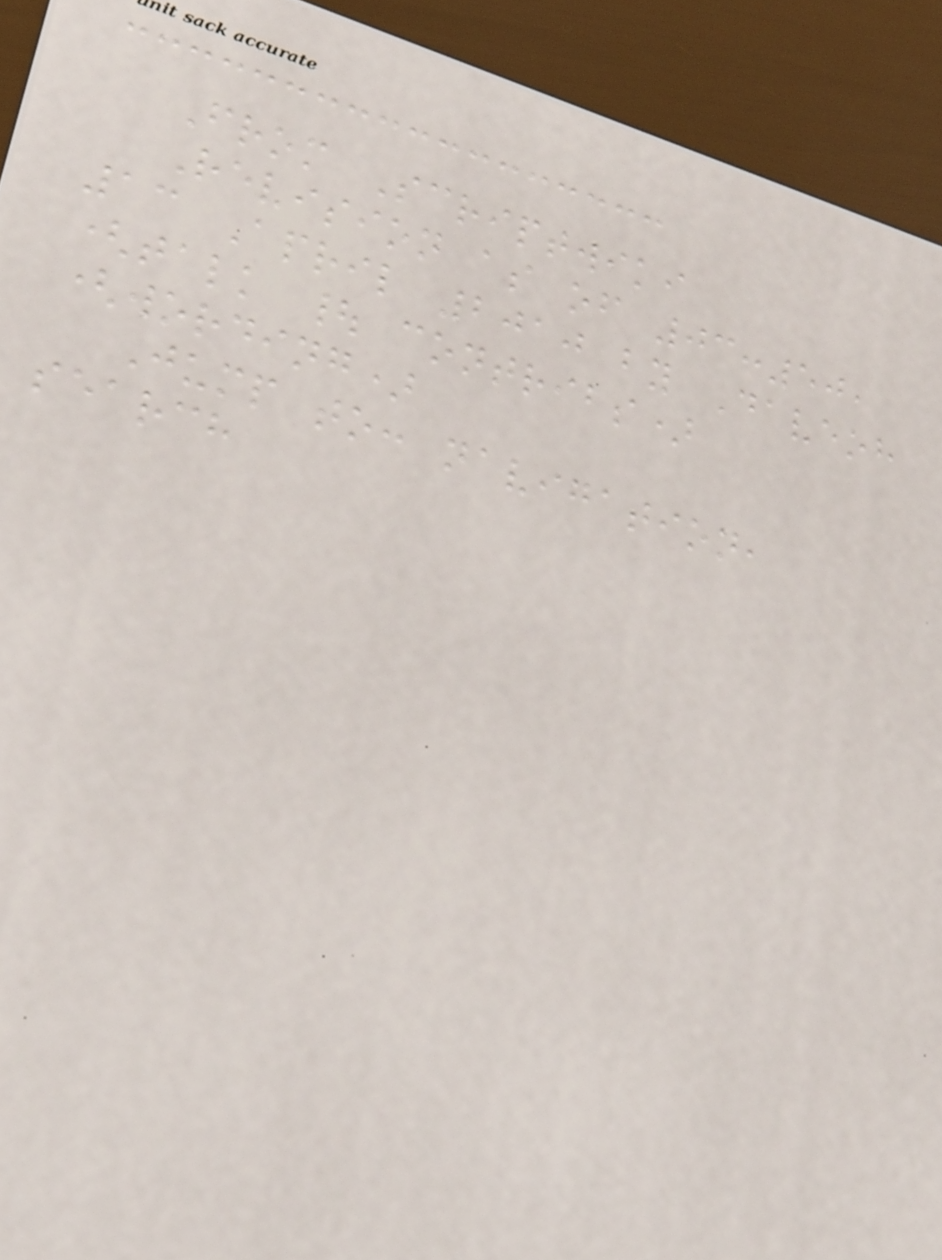From Scriptwiki
Revision as of 03:50,
13 April 2010 by Daveoh
(talk | contribs)
(wording)
Jump to: navigation,
search
